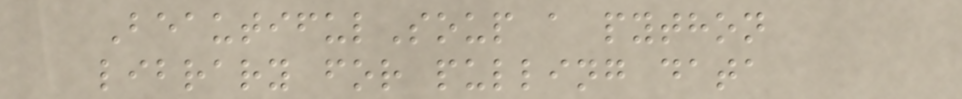BeautifulSoup a python
library for pulling data
